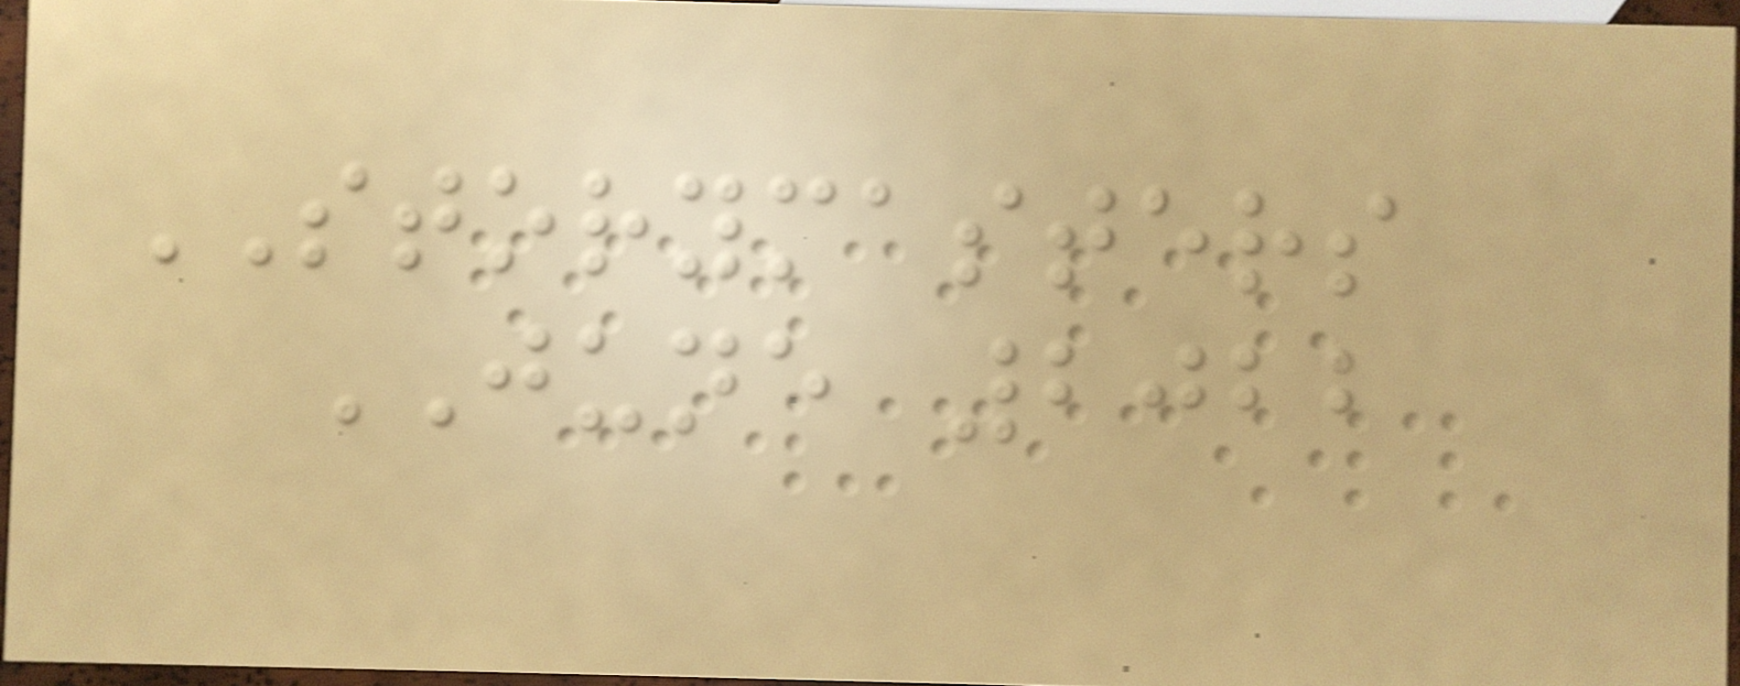STORYMASTERS
JUNE 2022
